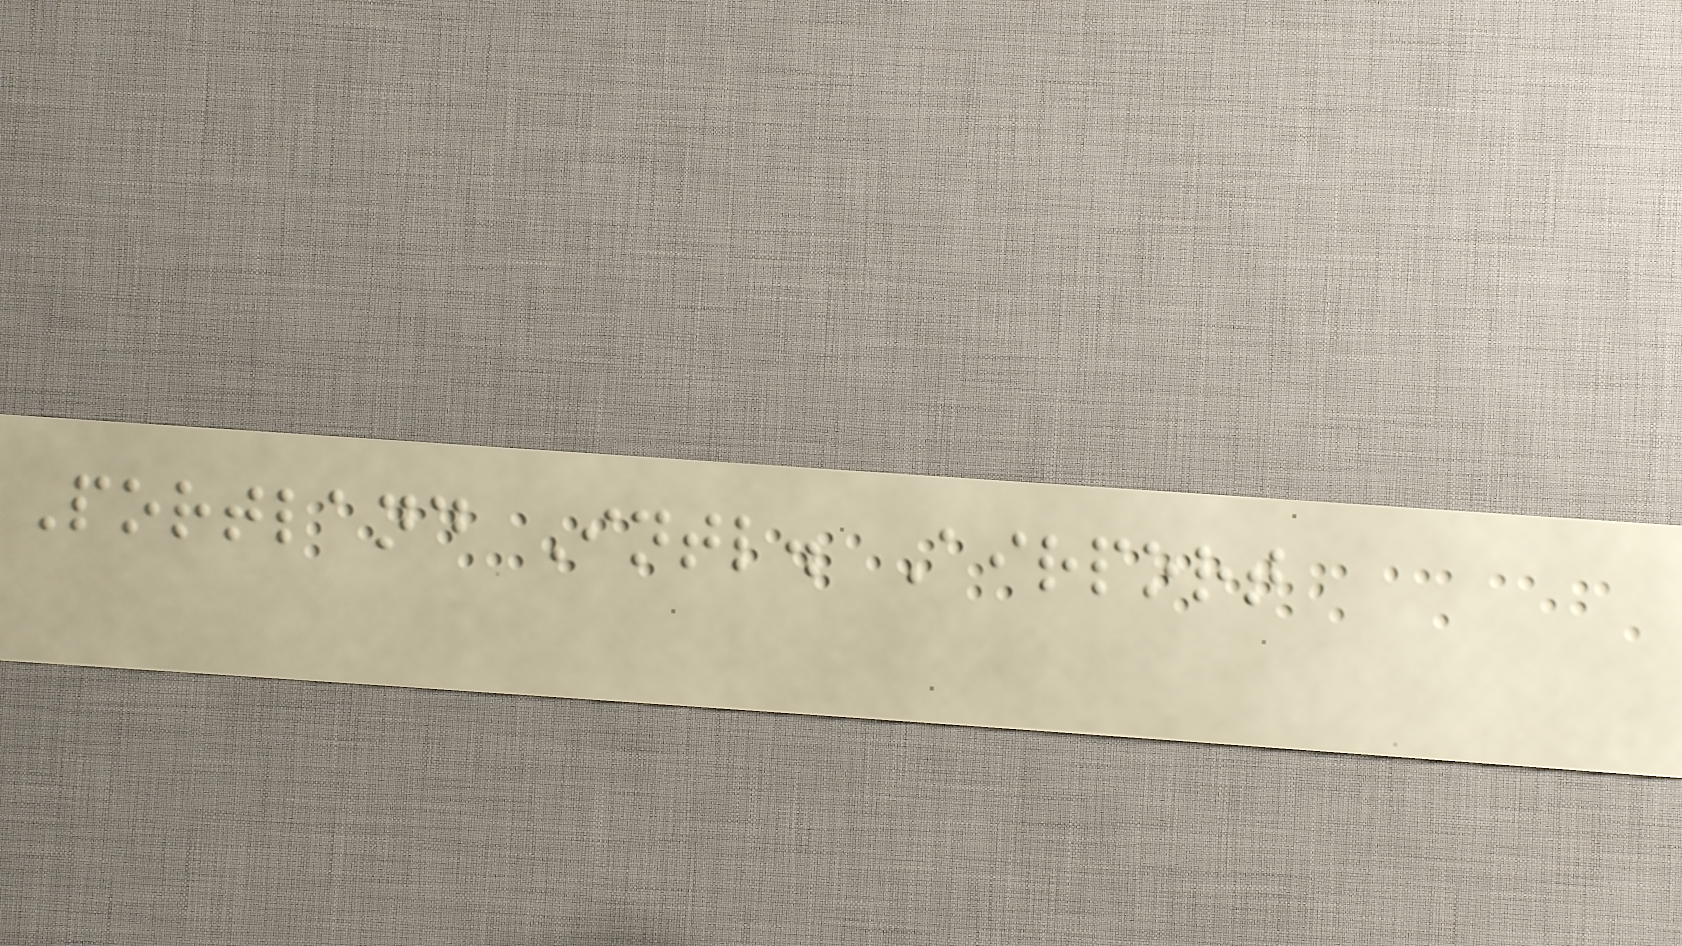Portland Intl. Airport
